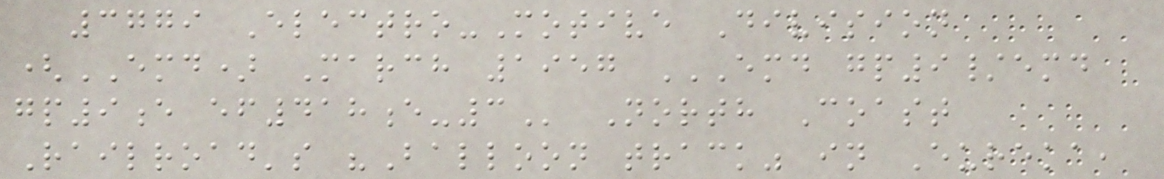3779 Electro-Motive Division
(EMD) March 1957 EMD GP9/EMD
GP9E EF418E-3 North Coast
Railroad's "Balloon track" in Eureka,
